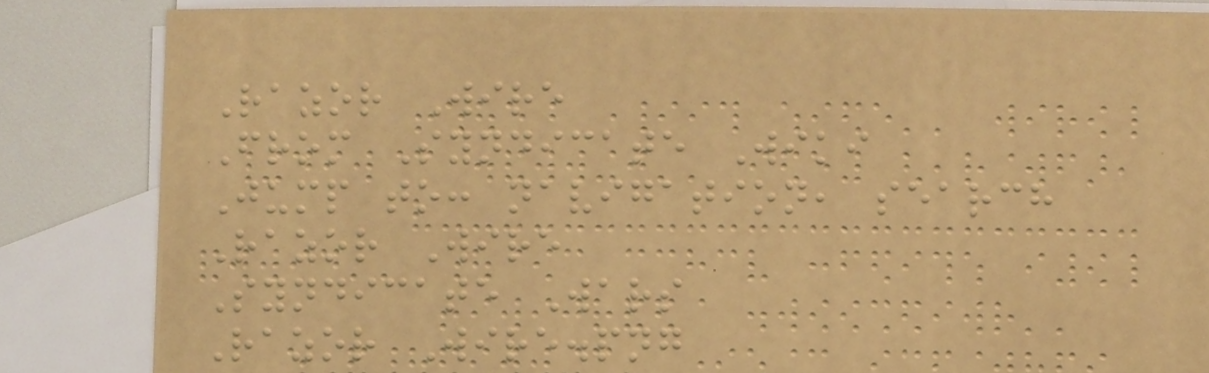Razor Wire
From Syndicate Wiki
Jump to: navigation, search
Razor Wire
Syndicate Wars
Razor Wire.png
